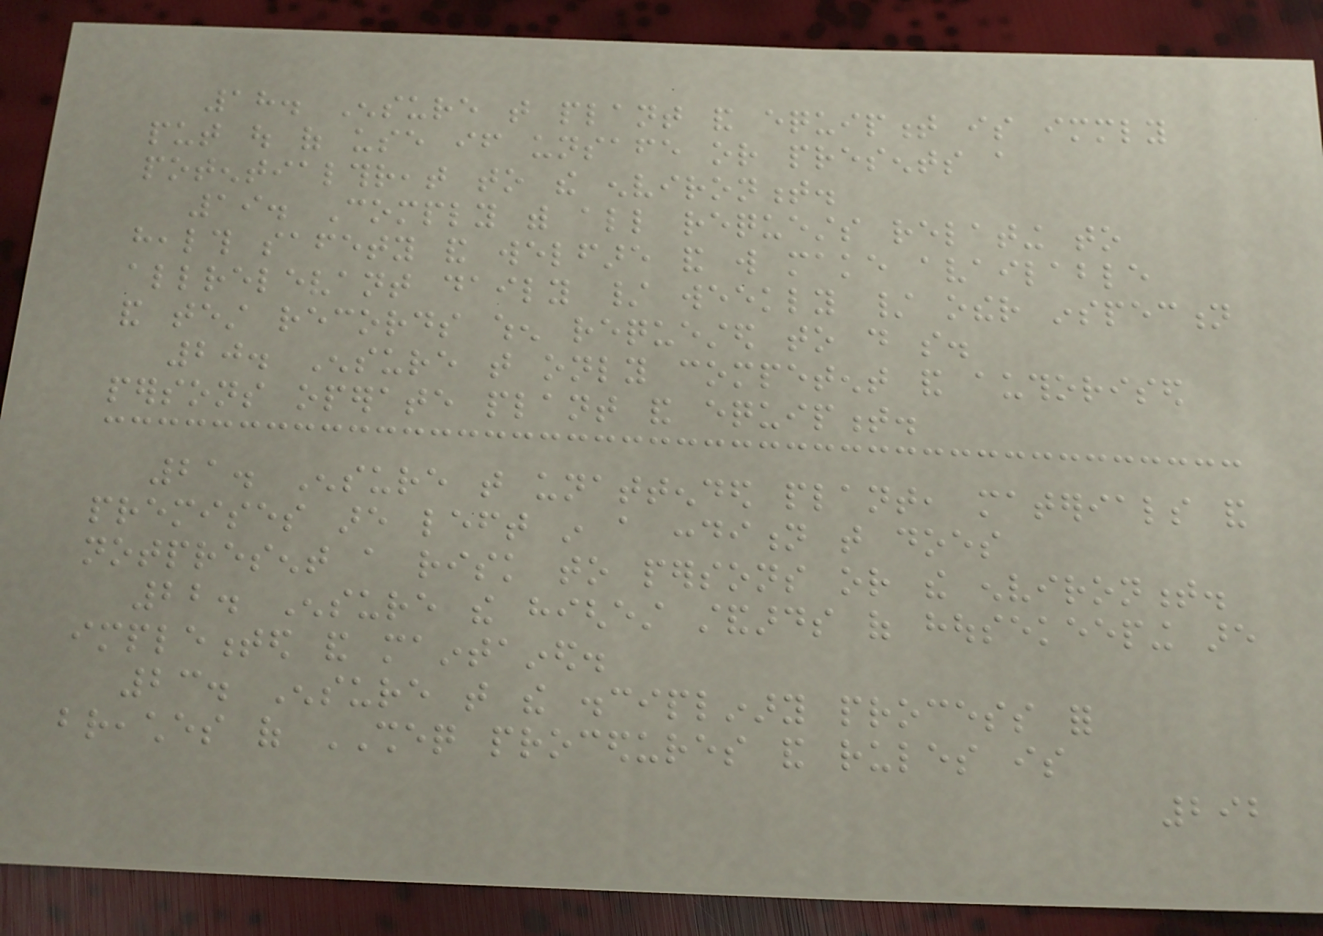18. Ensure that plant and equipment is immediately
put out of use if unsafe or presents a
potentialthreat to the environment.
19. Comply with all requests relating to
health safety and welfare and will make available
allrelevant daily / weekly / other inspection
and test records when requested to do so.
20. Ensure that only competent and authorised
persons operate plant and equipment.
21. Ensure that unattended plant, materials and
premises are left in a condition that does
notpresent a risk to persons or the environment.
22. Ensure the highest standards of housekeeping are
implemented and maintained.
23. Ensure that the disciplinary process for
breaches of SHEQ procedures and rules is
292
